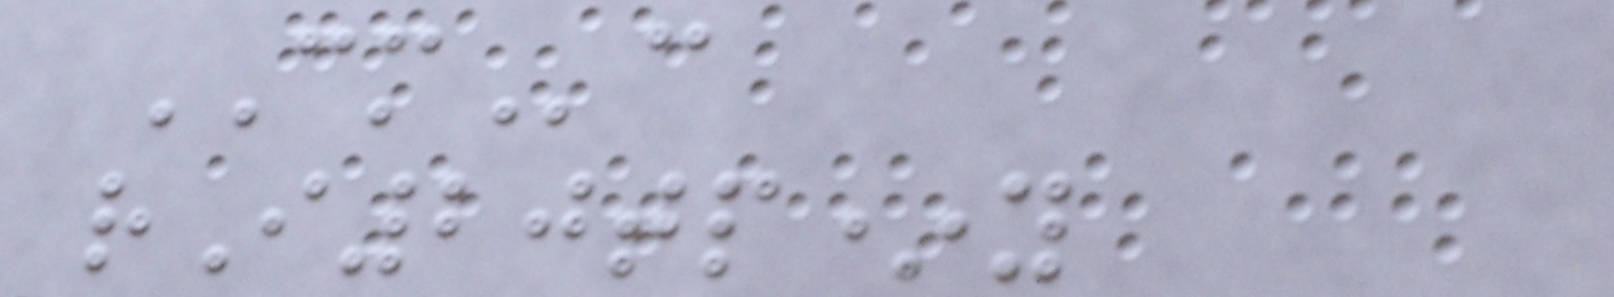CMc
rI20tp*y
